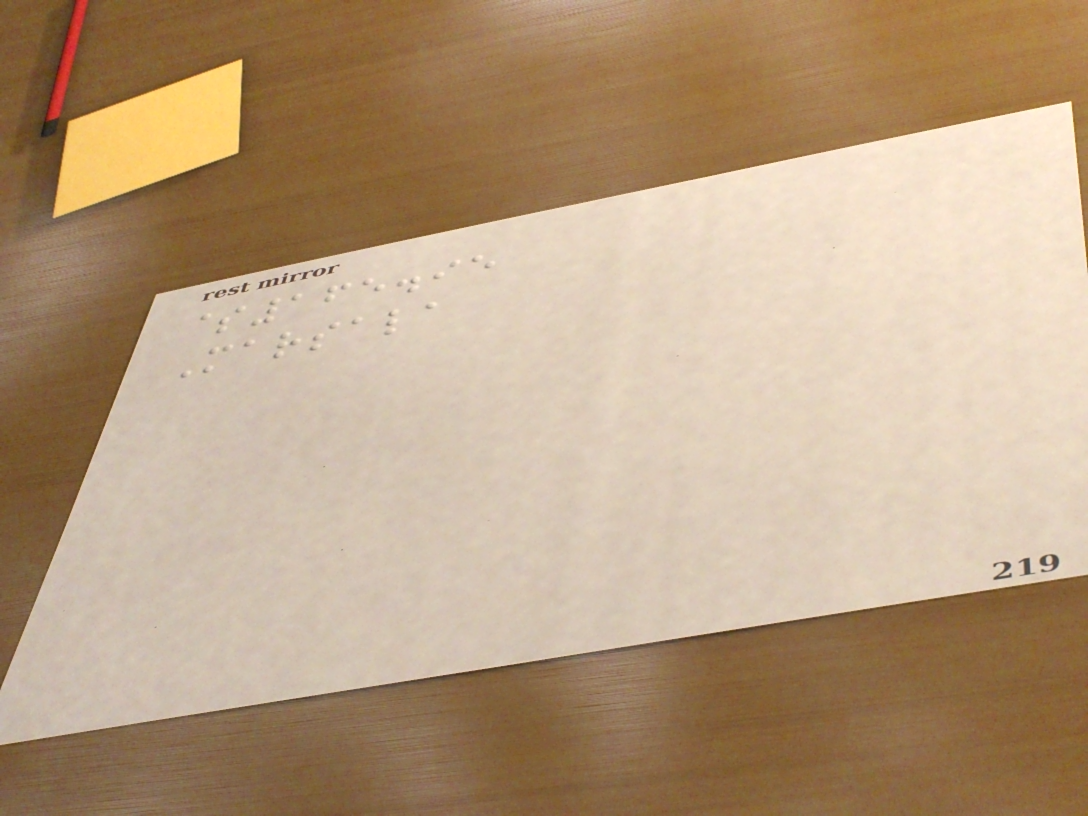$165.95
Marsala
